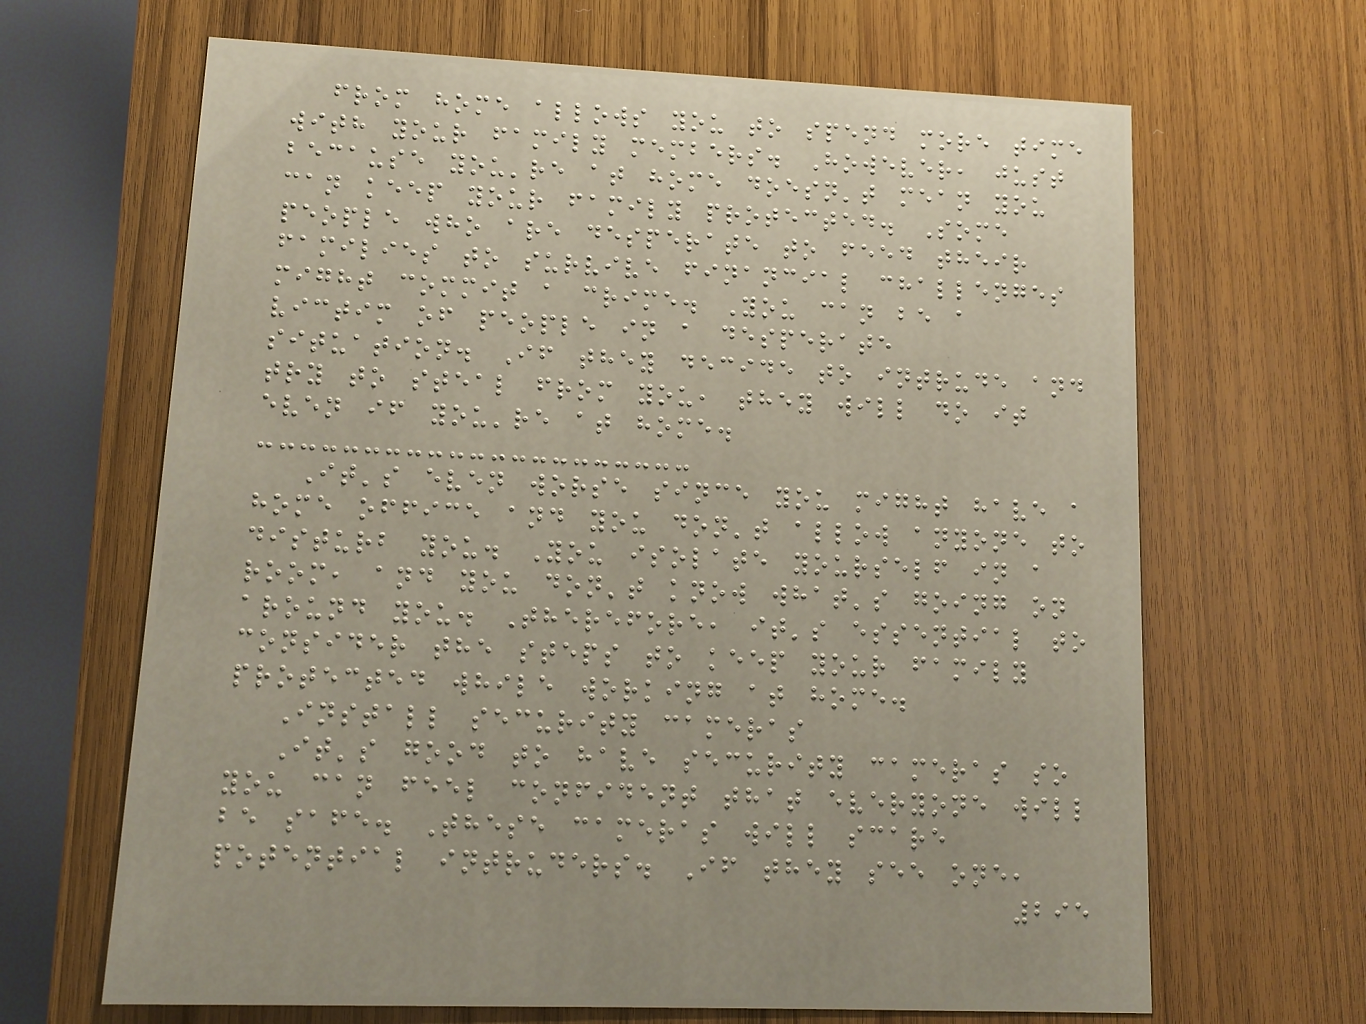from home allows you to spend more time
with your family members. However, just
because you're at home doesn't mean you
can keep your family protected. Some
people who are desperate to feed their
families to survive financial challenges
might commit a crime. You can be a
victim of people in a desperate
situation. If they decide to intrude and
try to steal from you, they will do it
even if you're at home.
It's even worse since you might have a
home office and you don't allow anyone to
disturb you. You isolate yourself in a
room, and you don't know what's going on
around you. Therefore, it's essential to
consider the steps to keep your family
protected while working at home.
Install security cameras
It's good to have security cameras so
you can feel confident that everyone will
be safe. These cameras will scare
potential intruders. If they see one,
295
